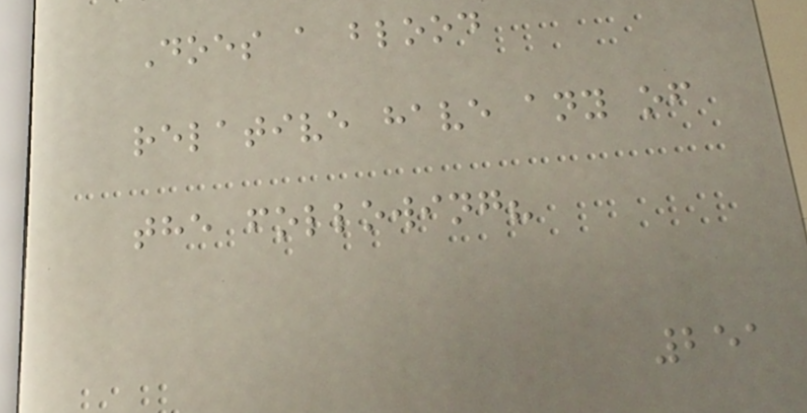Does a blood
relative have any of
the following?
251
